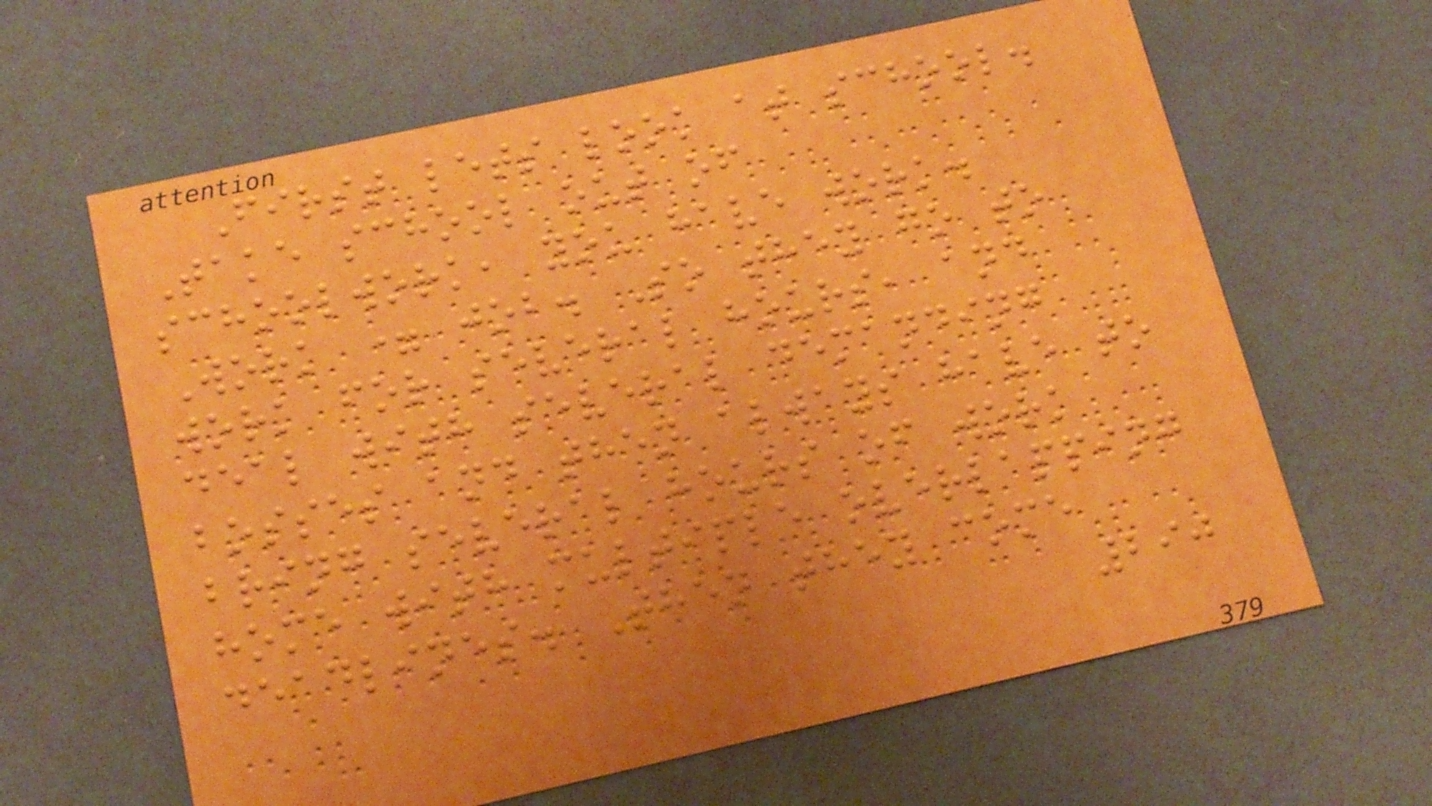First lets look at school.
Take school out of
schoolwork, you have work.
Work = job. So they go to
work for several hours, and
deal with several demanding
bosses and then always have to
bring several hours of work
home with multiple overlapping
deadlines. Then they come
290
